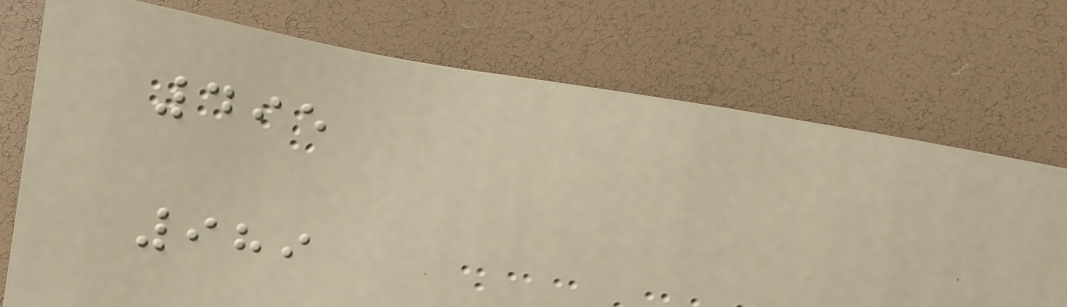495
989
